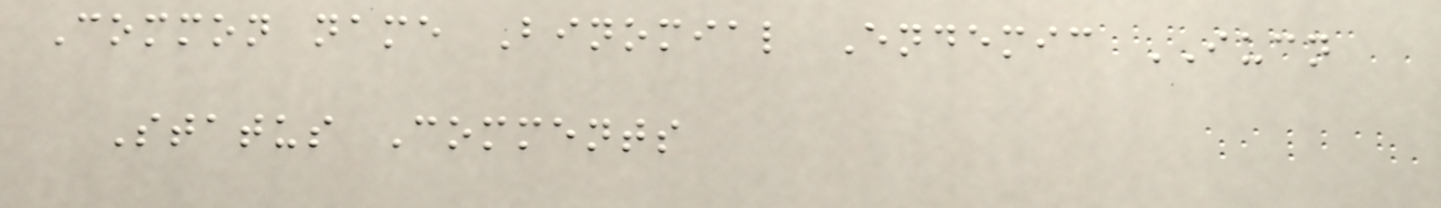Common name Binomial Endemic IUCN
Status Comments
